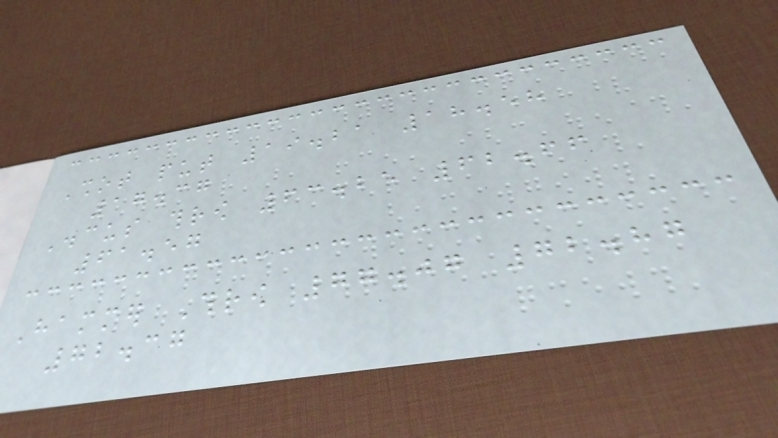Shot put 19.21 18.58
17.37
Discus throw 63.25 62.66
61.57
Hammer Throw 77.07 72.87
72.37
